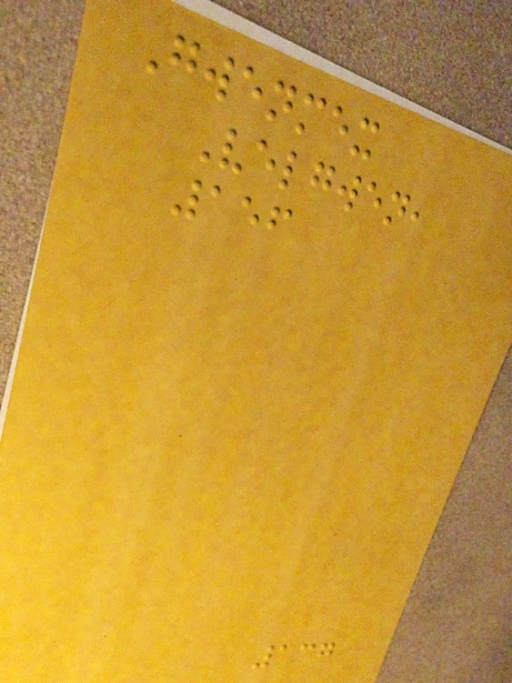Gwenmex
Velgwen,
156
137
